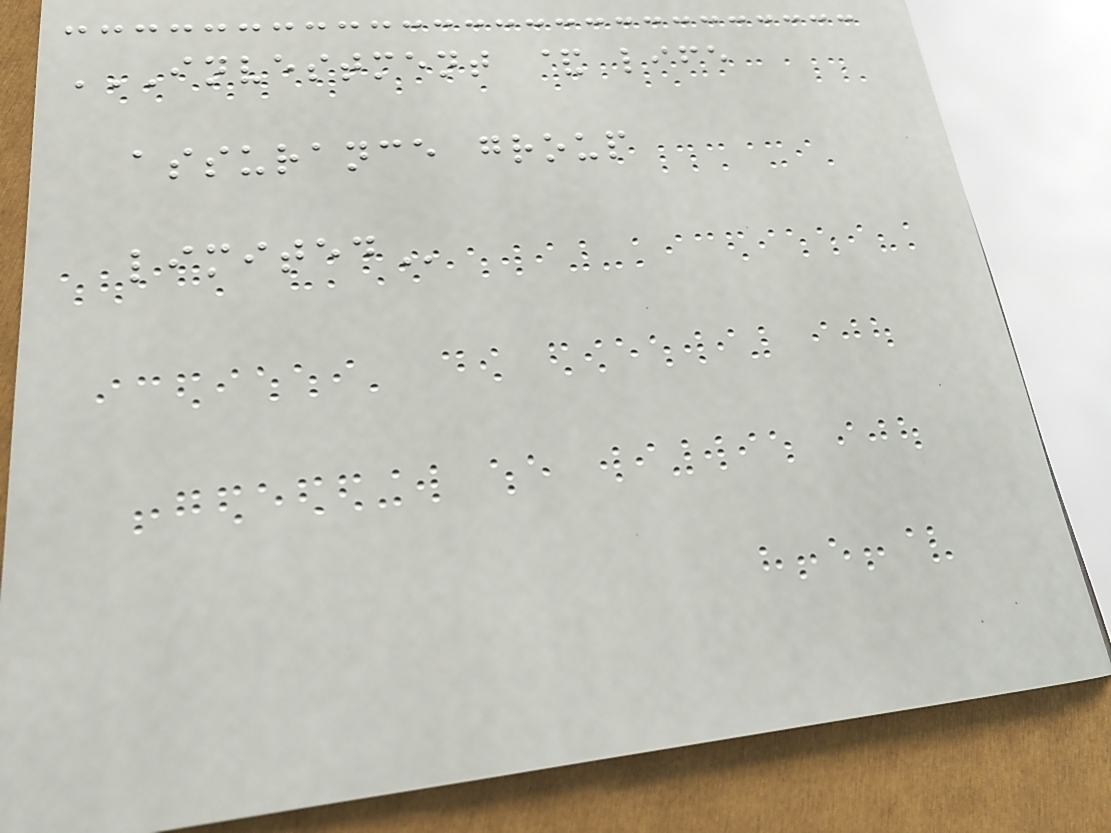INVESTMENT & LIFE
ASSURANCE GROUP
LIMITED
